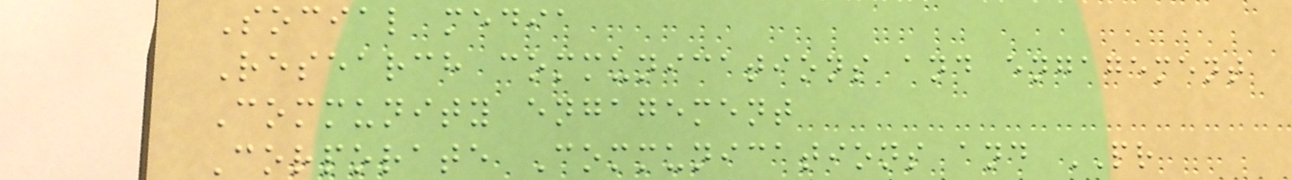Social media
Research communications and engagement
Community engagement
Corporate Communications and PR
